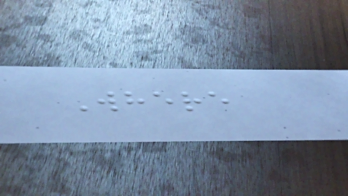Where
